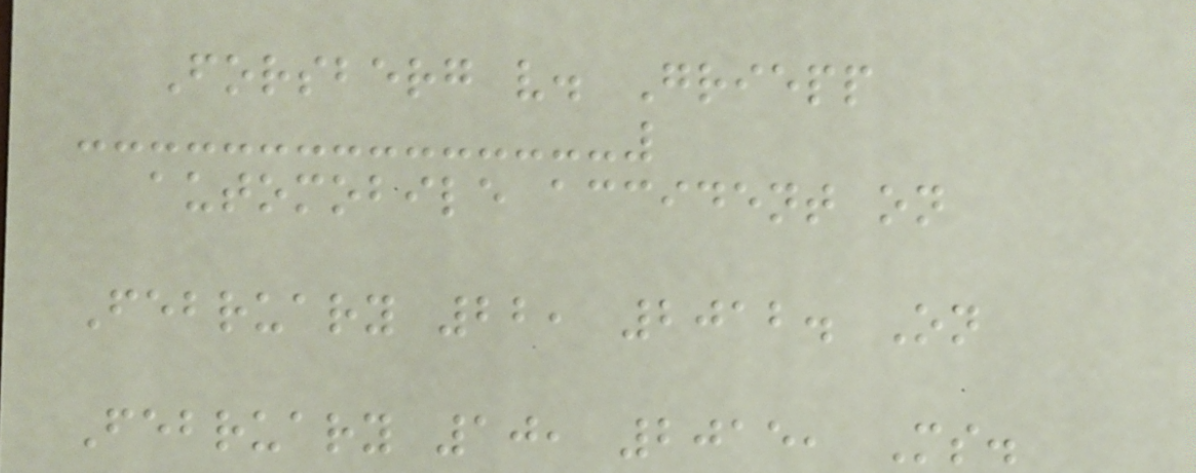Forsberg v. Griepp
automobile accident on
February 22, 2012. On
February 10, 2015, Ms.
